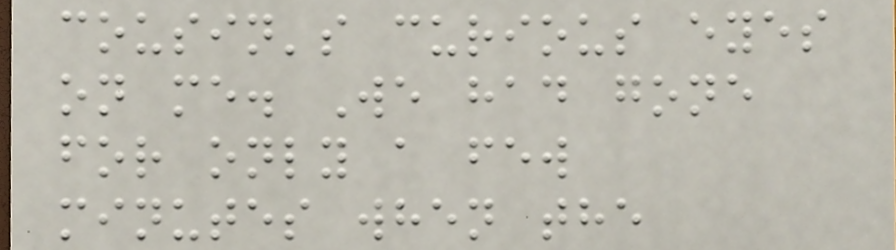cousin's curious eyes
on me. We had gone
for only a few
minutes when the
